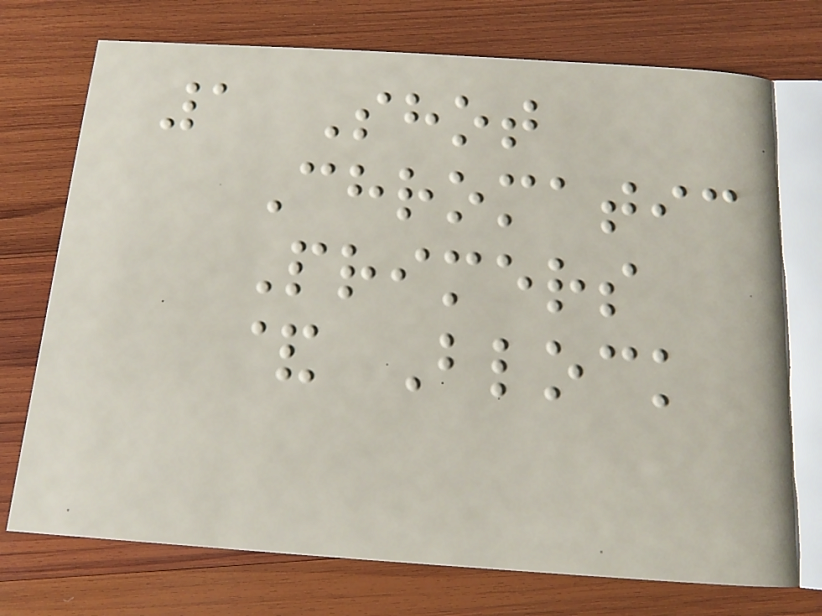1 Shot
Chromatic
Primers
& Block
